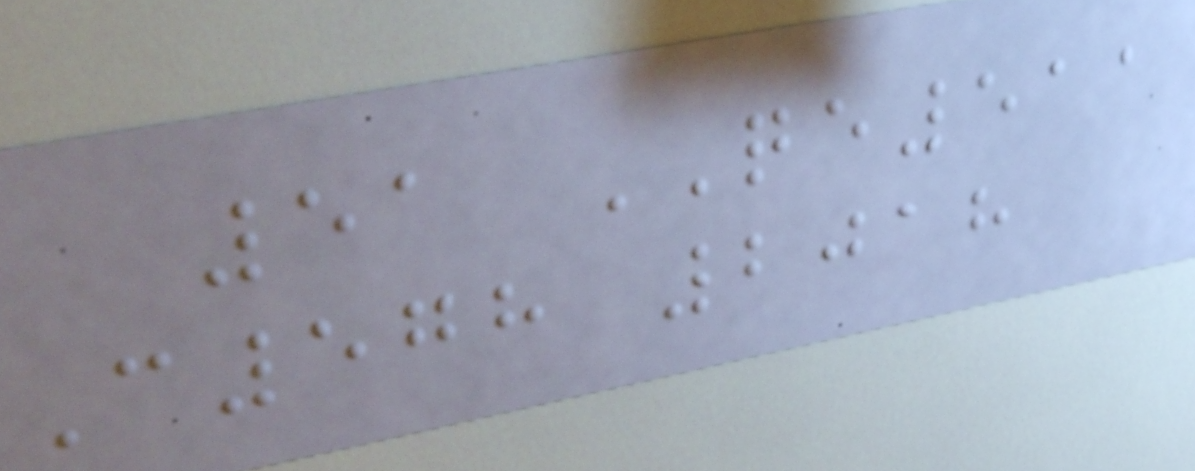51 QE511
C578 2018
